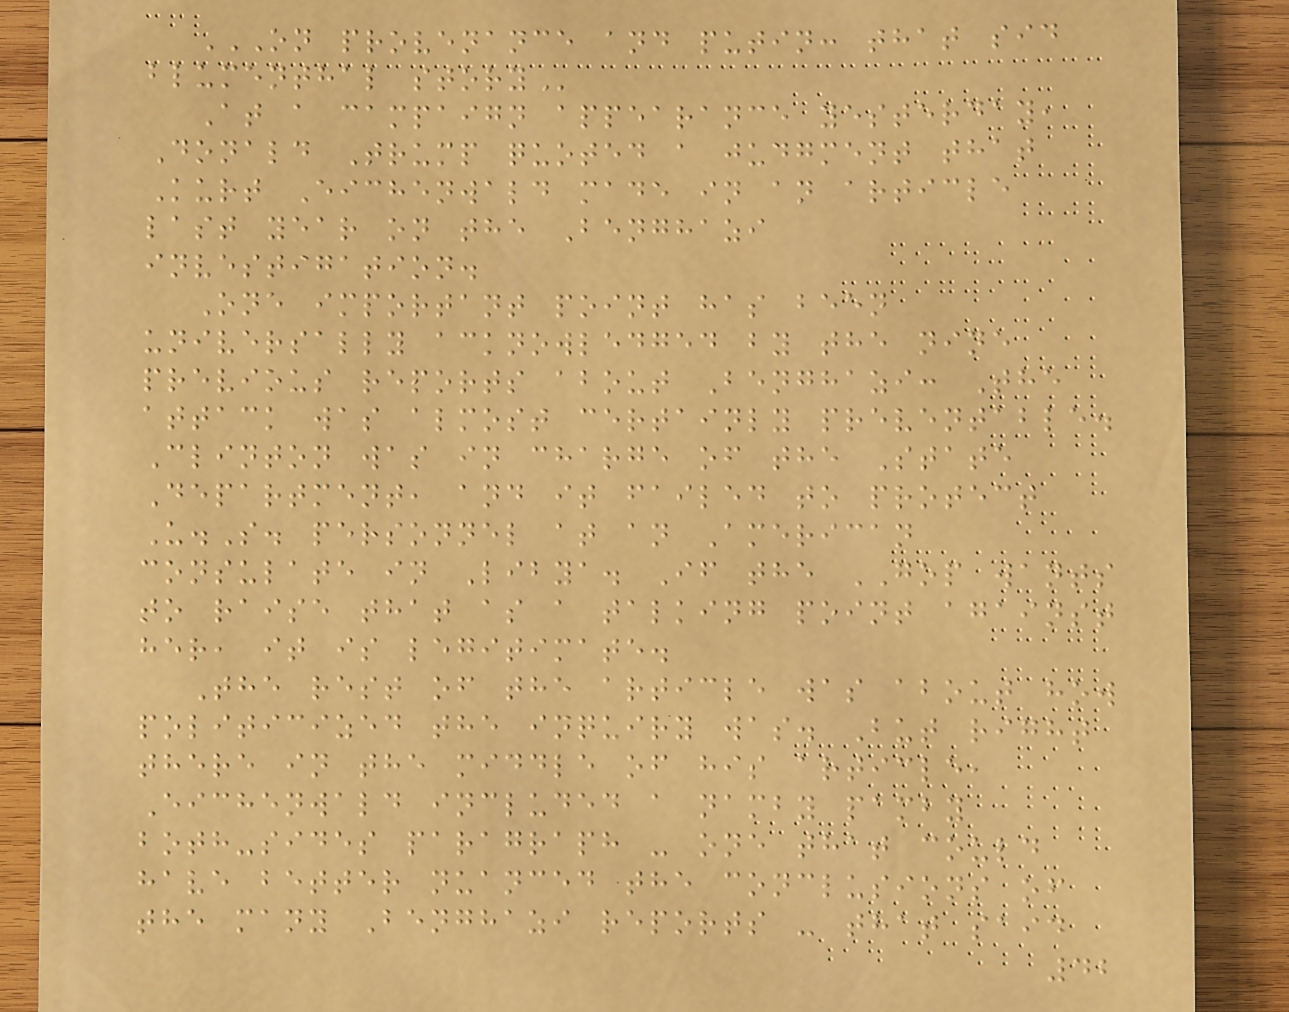ON PROVENANCE AND PUTIN: THAT SID
BLUMENTHAL STORY
At a campaign appearance yesterday,
Donald Trump quoted a judgment that
Kurt Eichenwald made in an article
last year on the Benghazi
investigation.
One important point has been
universally acknowledged by the nine
previous reports about Benghazi: The
attack was almost certainly preventable.
Clinton was in charge of the State
Department, and it failed to protect
U.S. personnel at an American
consulate in Libya. If the GOP wants
to raise that as a talking point against
her, it is legitimate.
The rest of the article was about how
politicized the inquiry was. But right
there in the middle of his article,
Eichenwald included a namby pamby
both-sides paragraph - one that could
have better nuanced the conclusions of
the many Benghazi reports - that said
42
